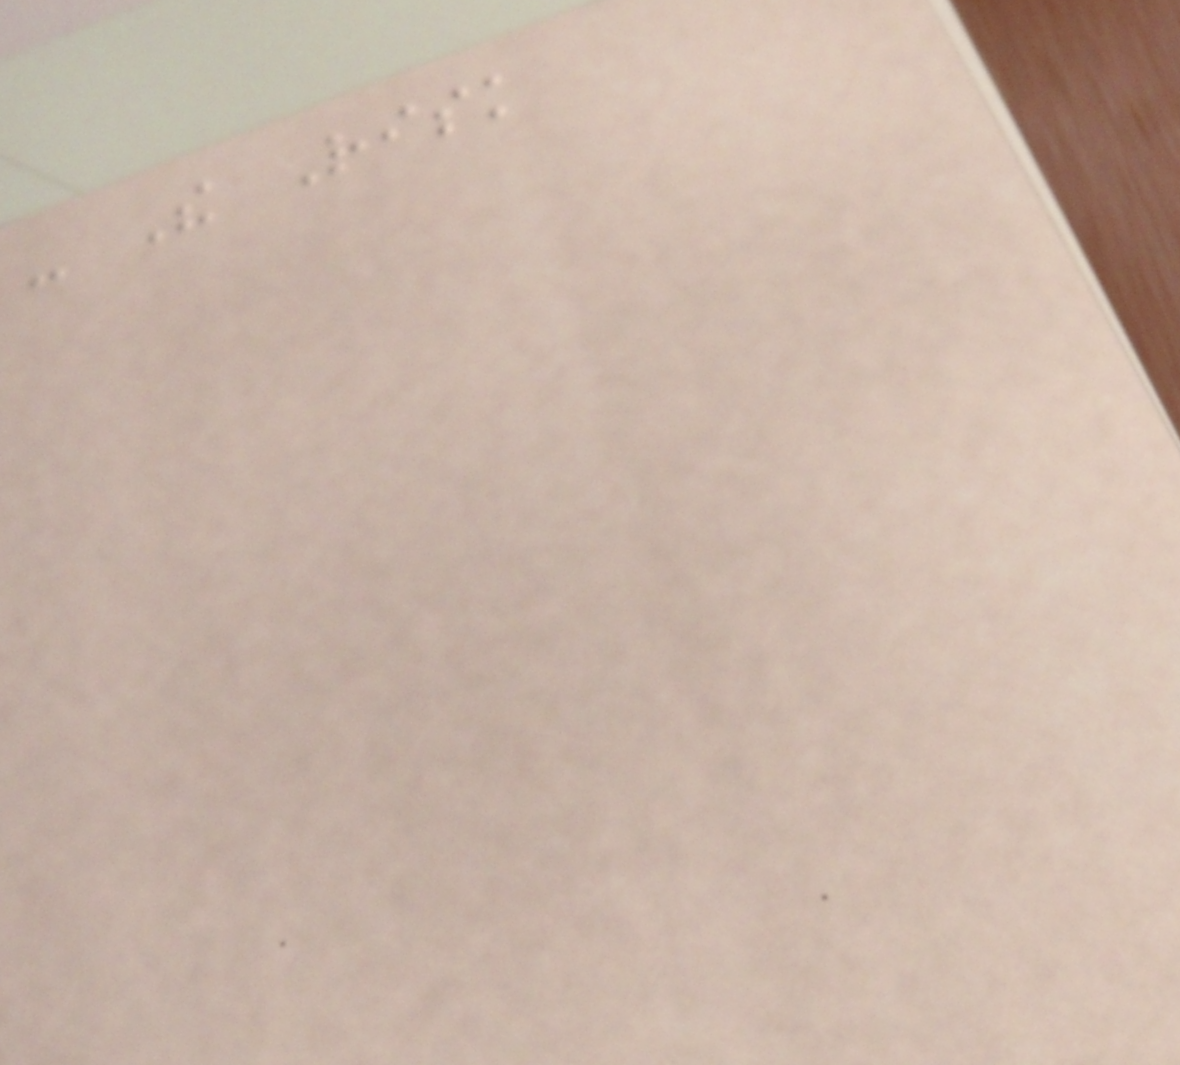- The Risk
